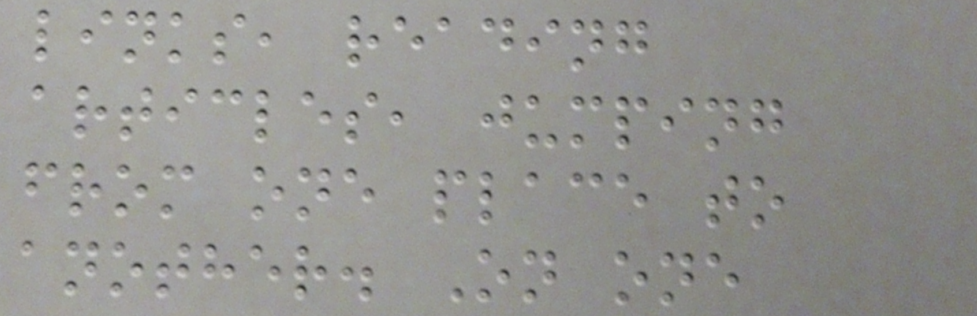links, reading
articles, jumping
from one place to
another. On one
